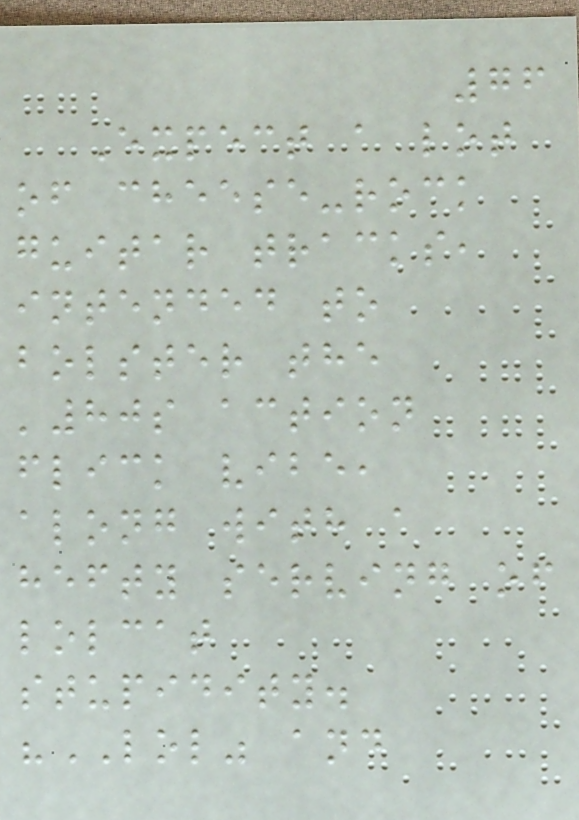76
Expect a lot
of cheese-rock
guitar tracks,
intended to
bolster the
'80s action
flick vibe,
along with a
hefty serving of
lolcat
stupidity.
"LOL" and
